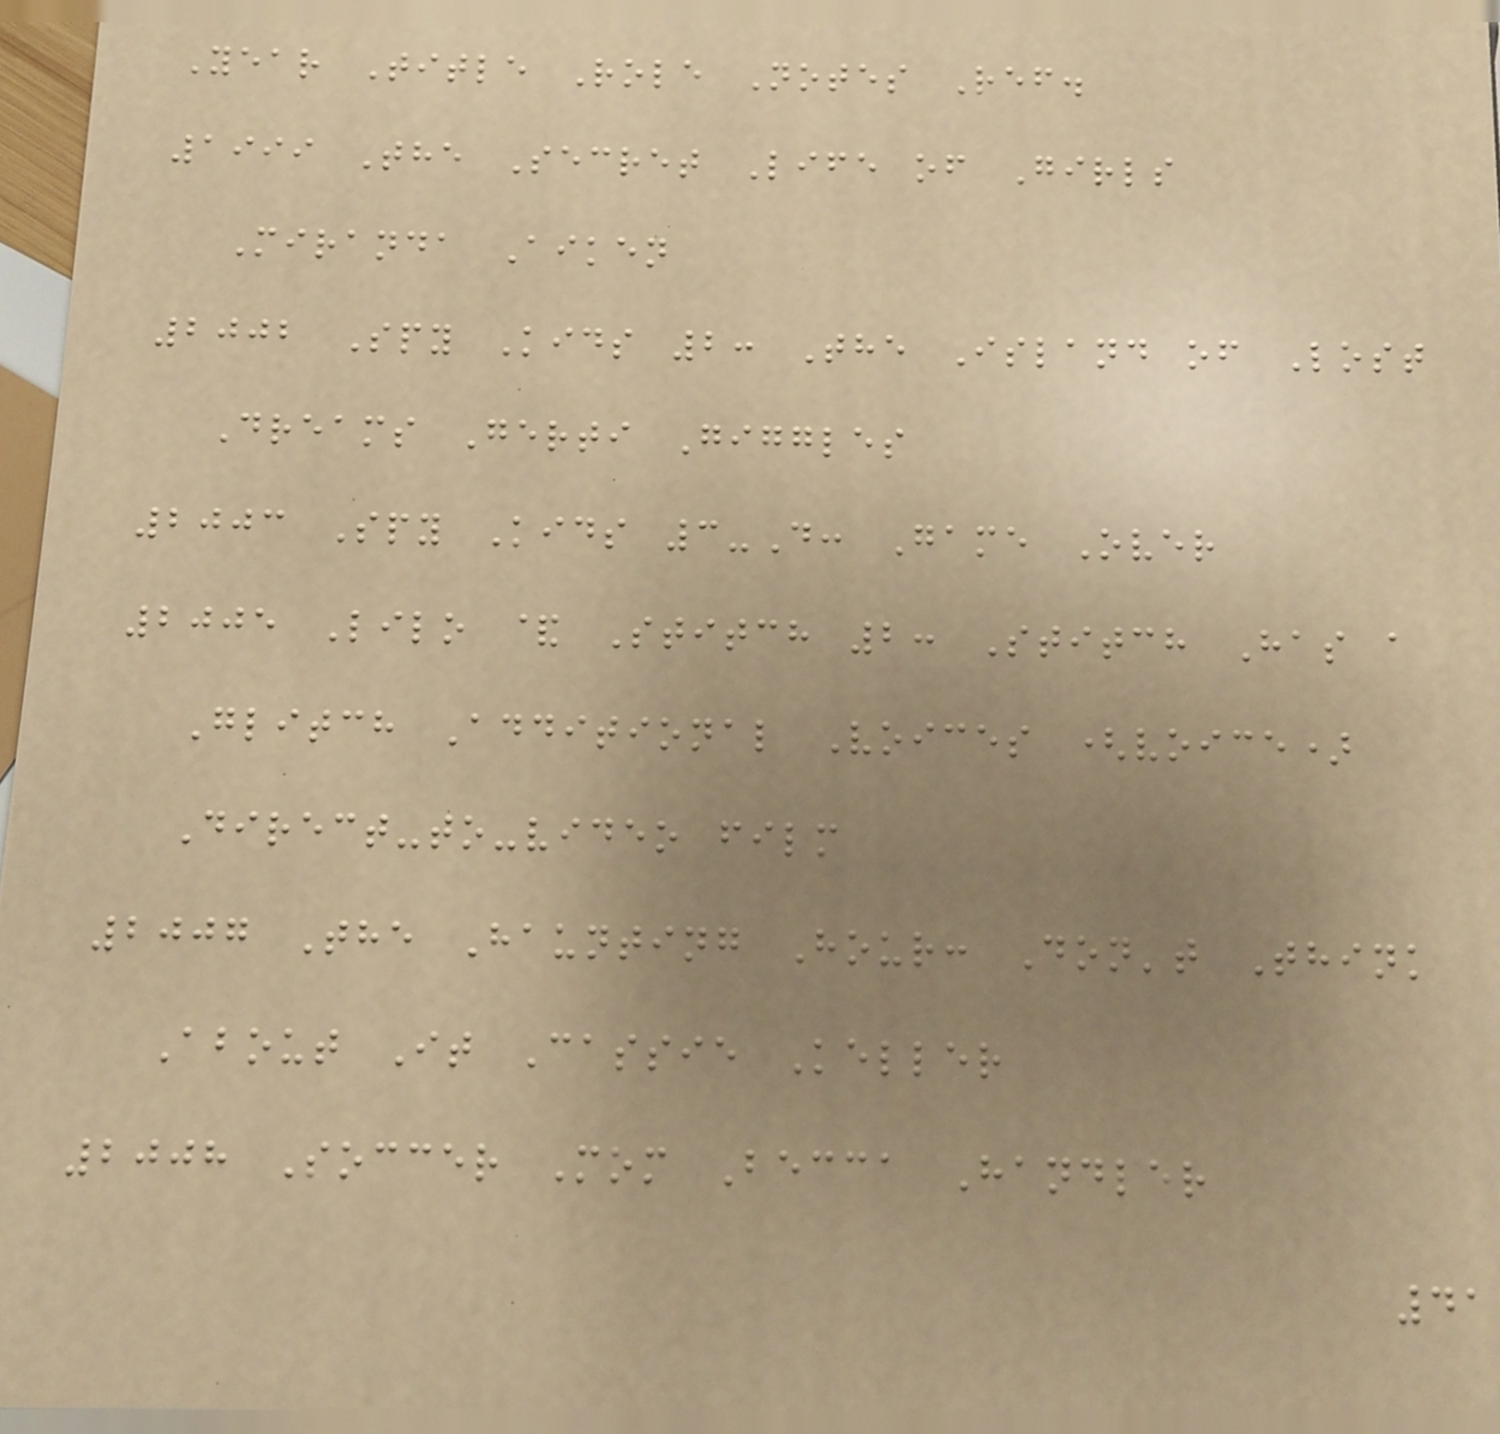Year Title Role Notes Ref.
1999 The Secret Life of Girls
Miranda Aiken
2002 Spy Kids 2: The Island of Lost
Dreams Gerti Giggles
2003 Spy Kids 3-D: Game Over
2005 Lilo & Stitch 2: Stitch Has a
Glitch Additional Voices (voice)
Direct-to-video film
2007 The Haunting Hour: Don't Think
About It Cassie Keller
2008 Soccer Mom Becca Handler
41
